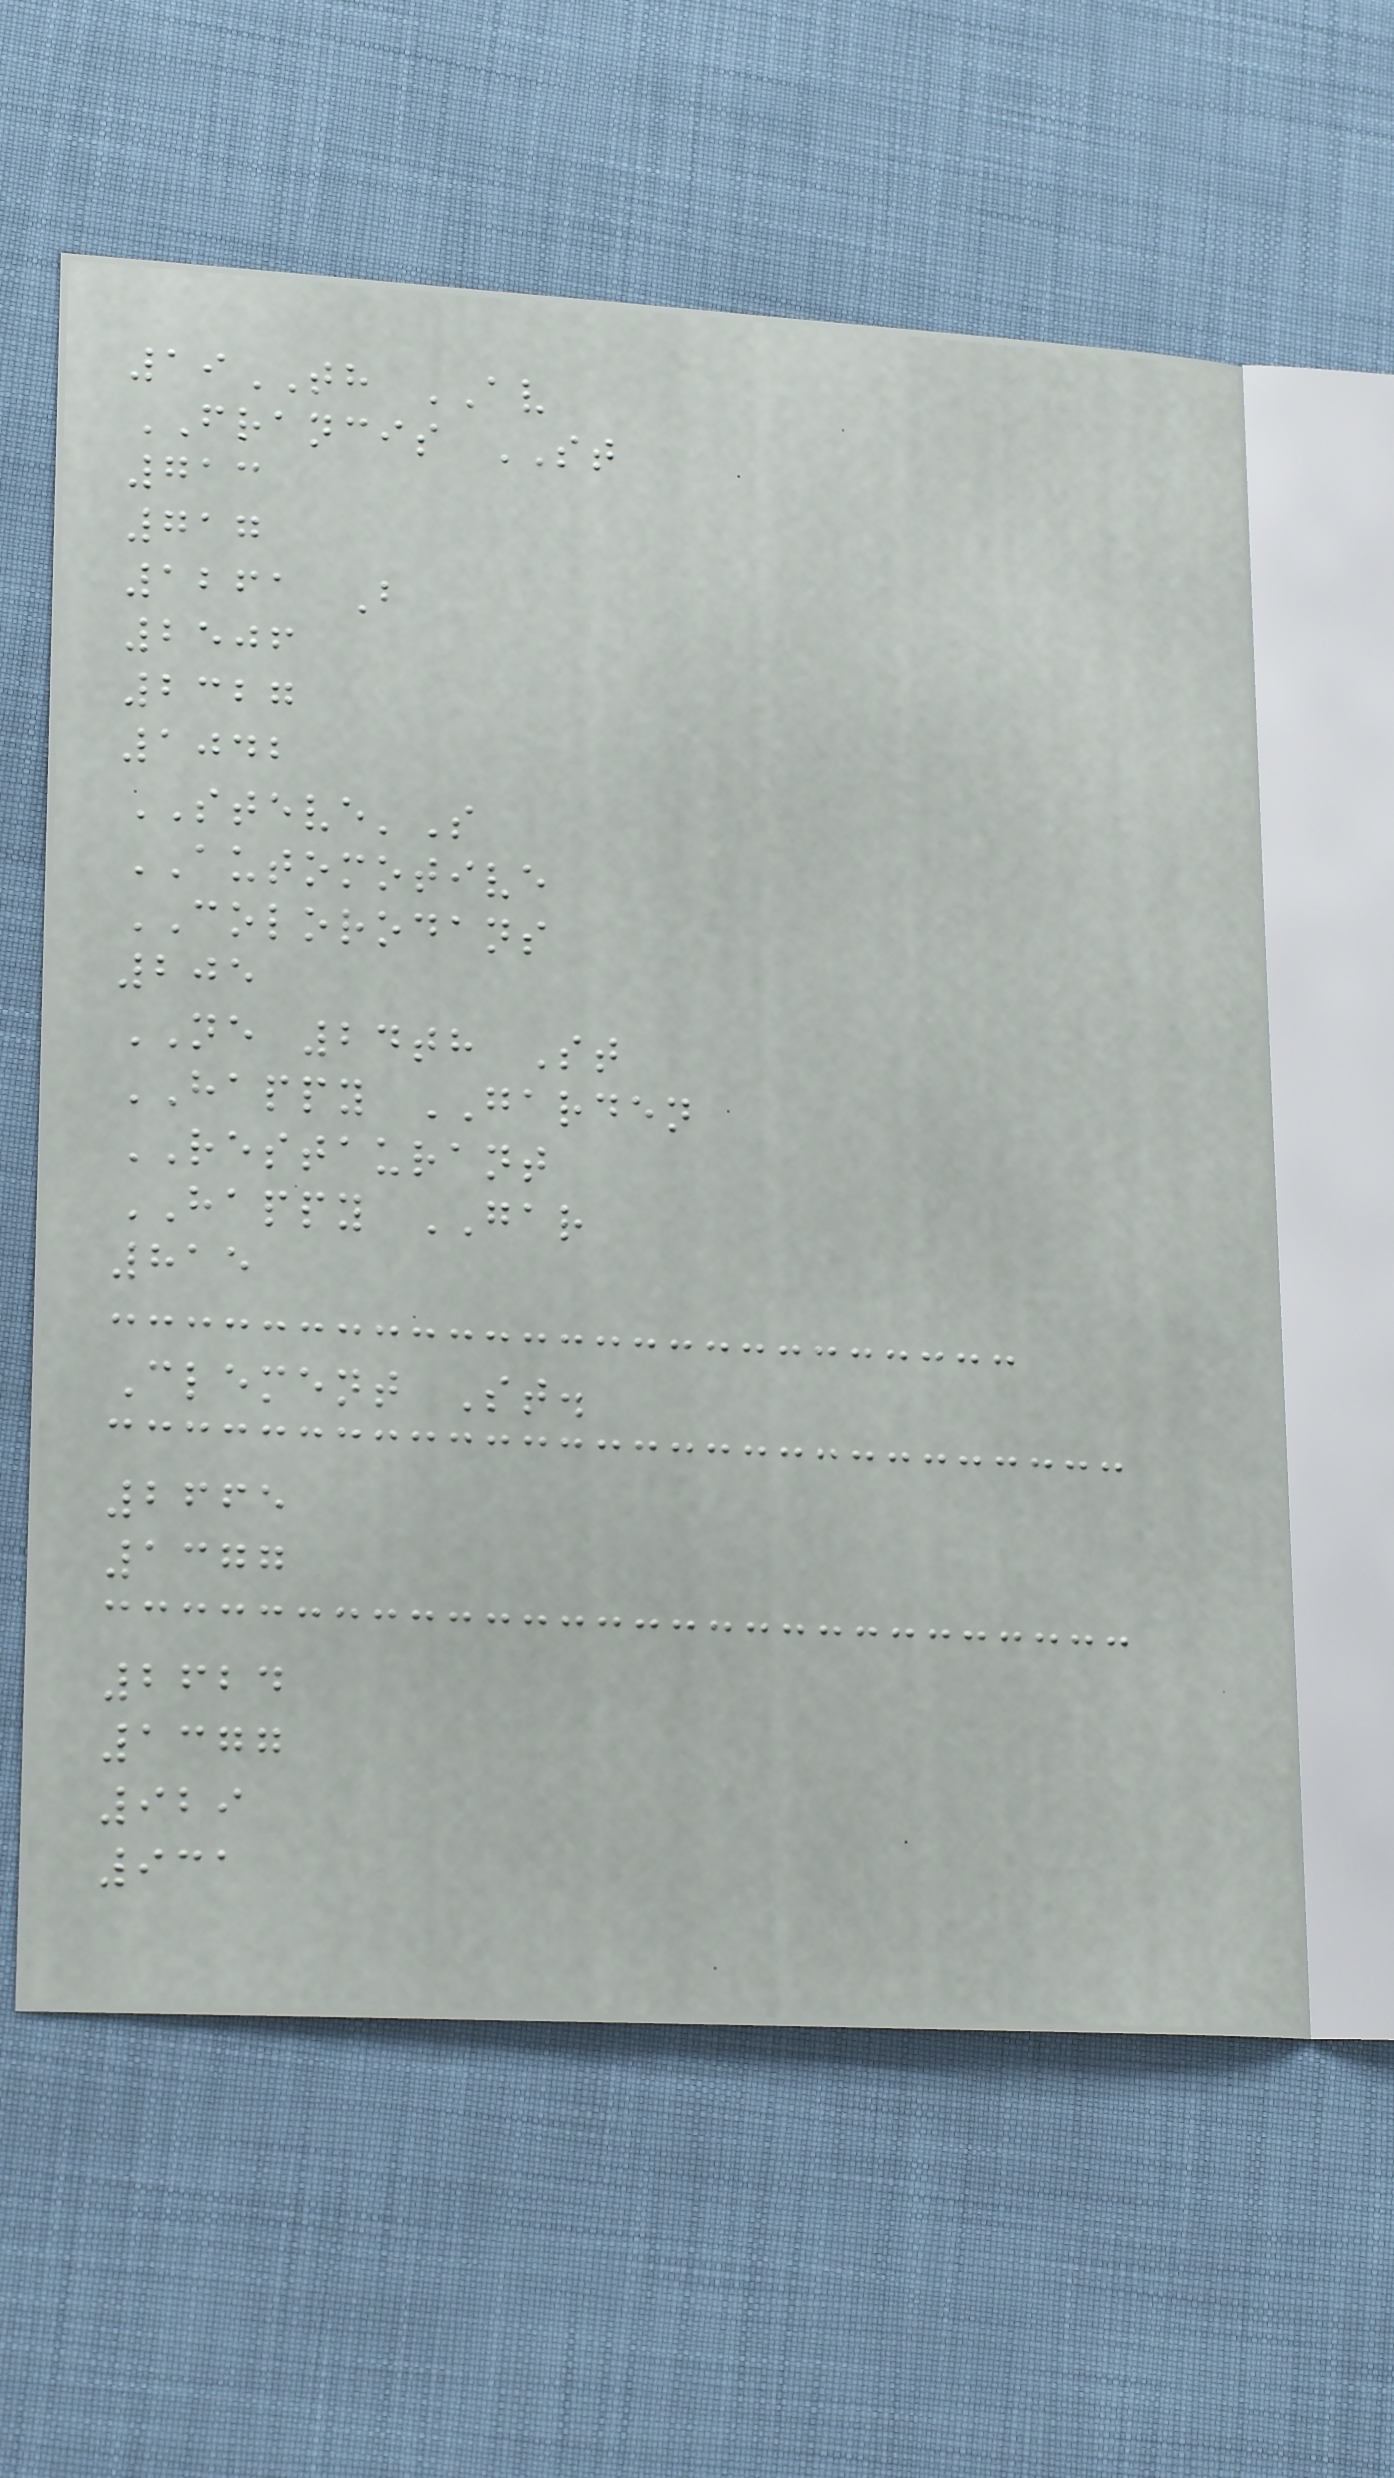19TH AV
FRANCIS ST
713
717
1261 B
2506
2327
1042
STEVE'S
AUTOMOTIVE
COLORODANS
205
NE 24th St
HAPPY GARDEN
RESTAURANT
HAPPY GAR
815
Clement St.
2665
1377
2624
1377
929
931
